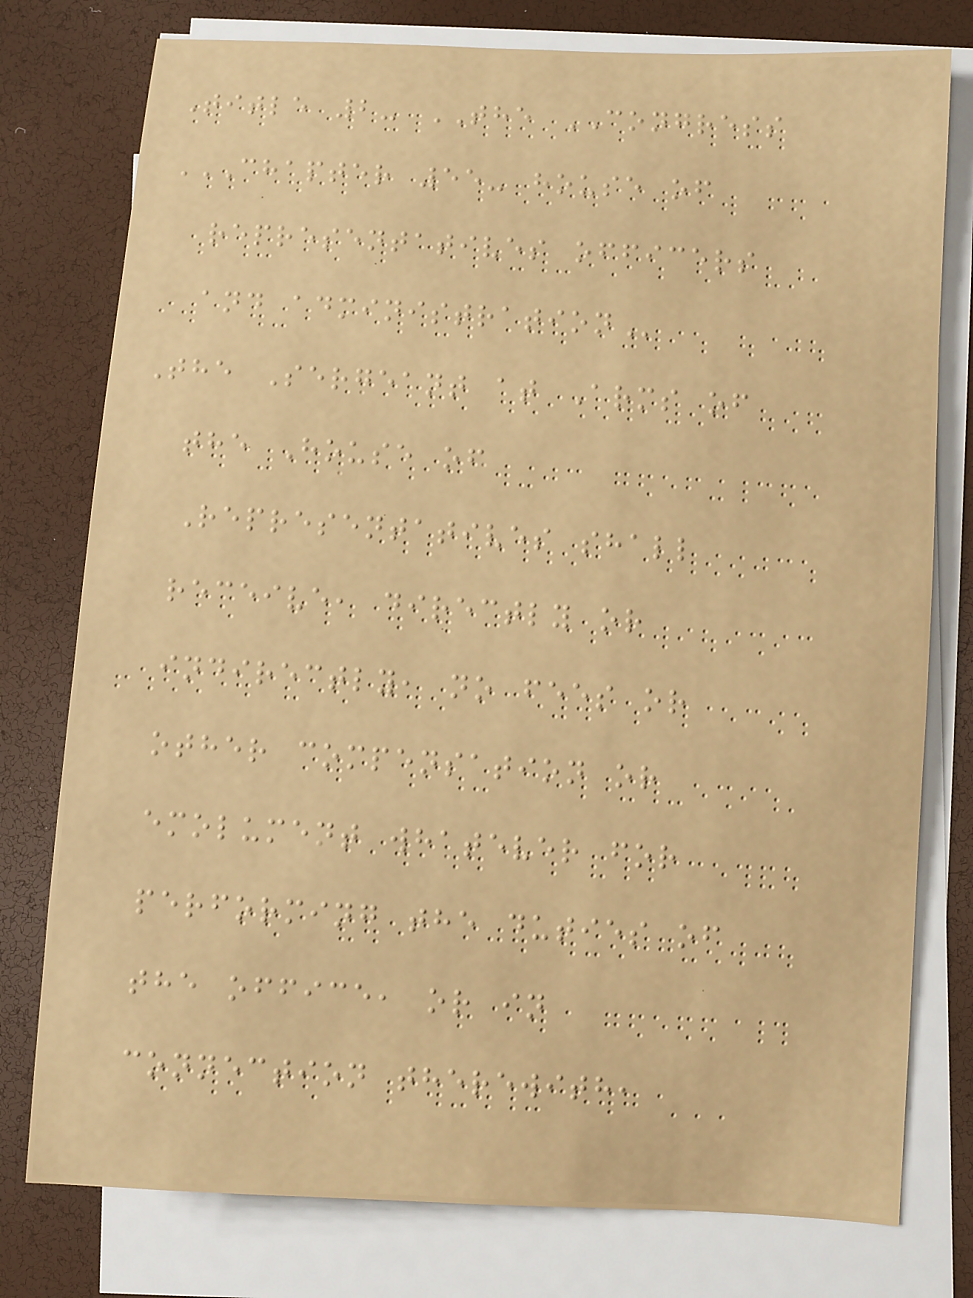Title 2- THE CONGRESS
CHAPTER 55- HOUSE OF
REPRESENTATIVES OFFICERS
AND ADMINISTRATION
The Sergeant at Arms of
the House of
Representatives shall
receive, directly or
indirectly, no fees or
other compensation or
emolument whatever for
performing the duties of
the office, or in
connection therewith,
